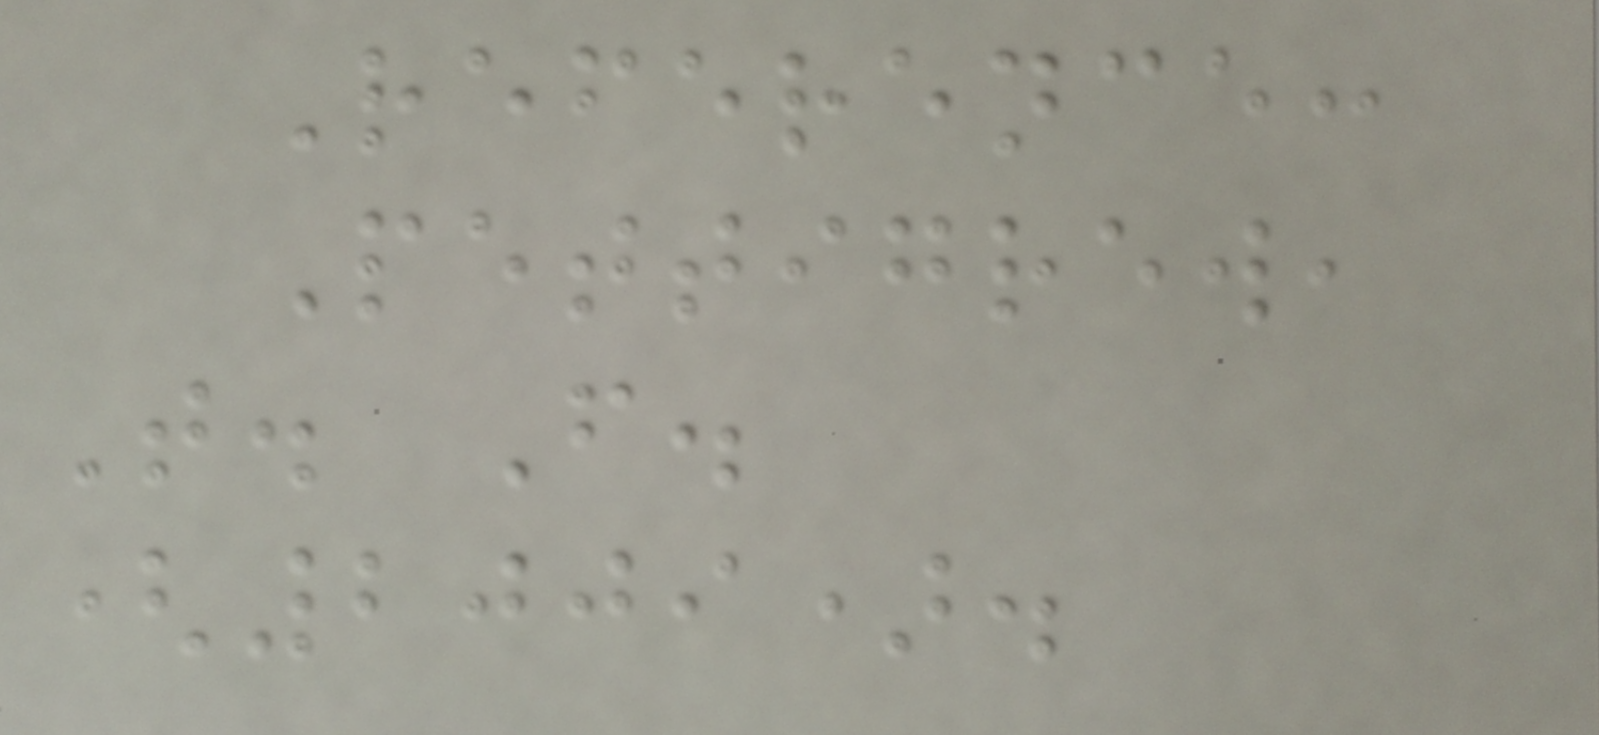Reference:
Pettigrew,
T. F.
(2009).
